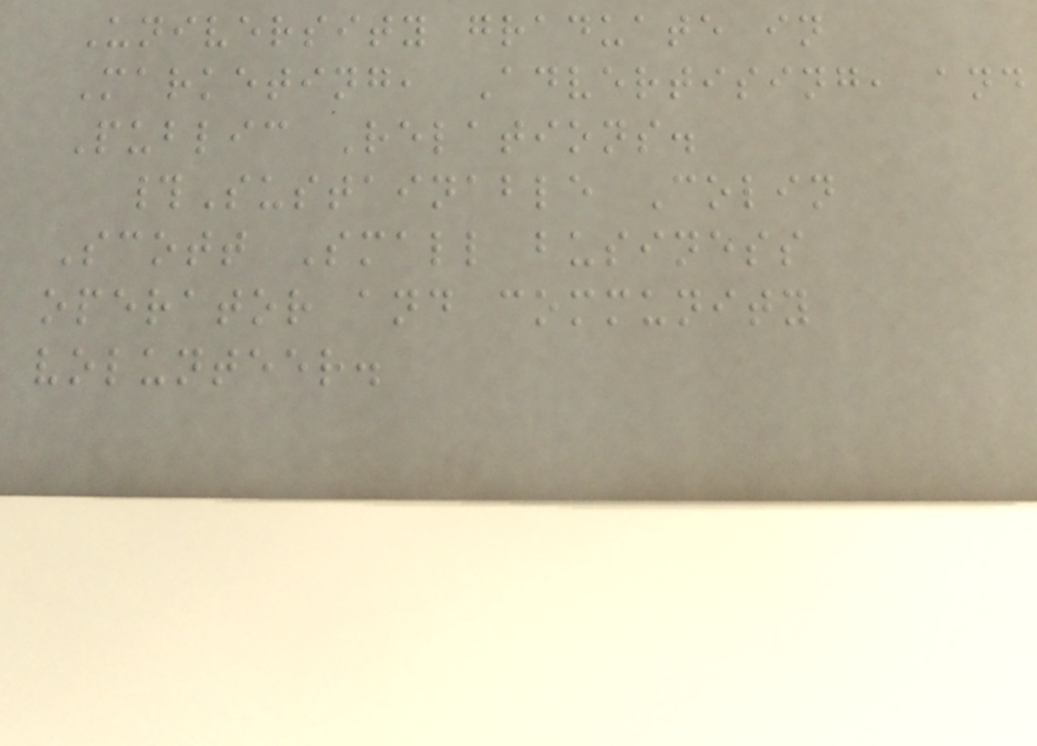University graduate in
Marketing, Advertising, and
Public Relations.
#Sustainable Colin
Scott Small business
operator and community
volunteer.
